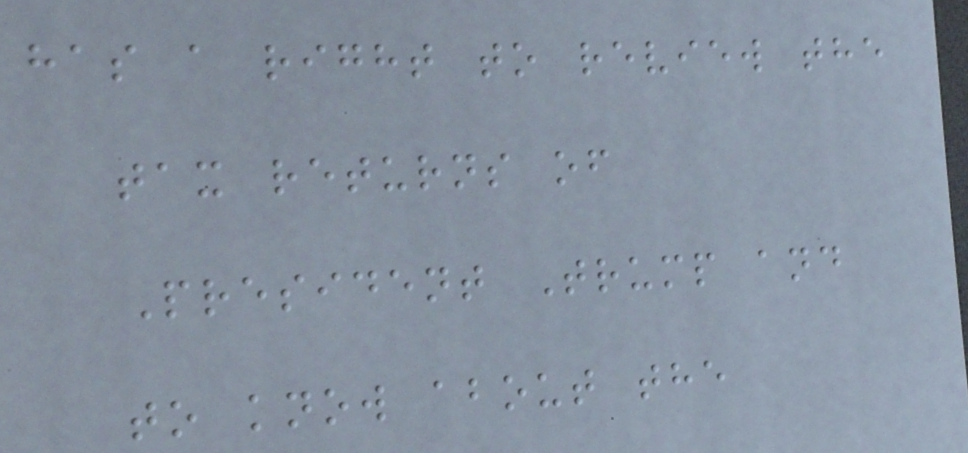has a right to review the
tax returns of
President Trump and
to know about the
